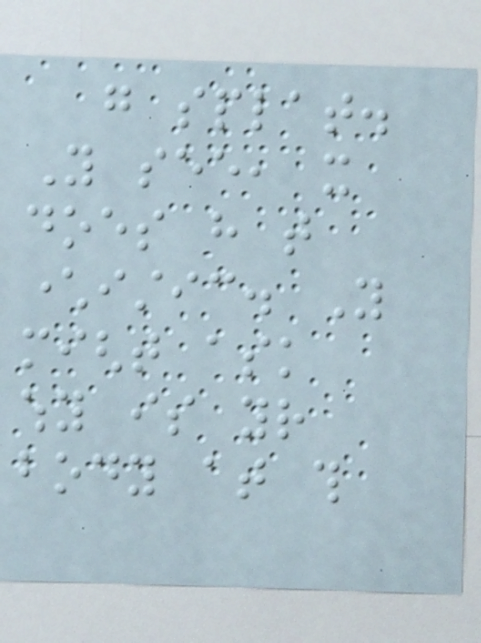go splat.
You see, it
does have that
characteristic. You
might ask
why is your
body at this
